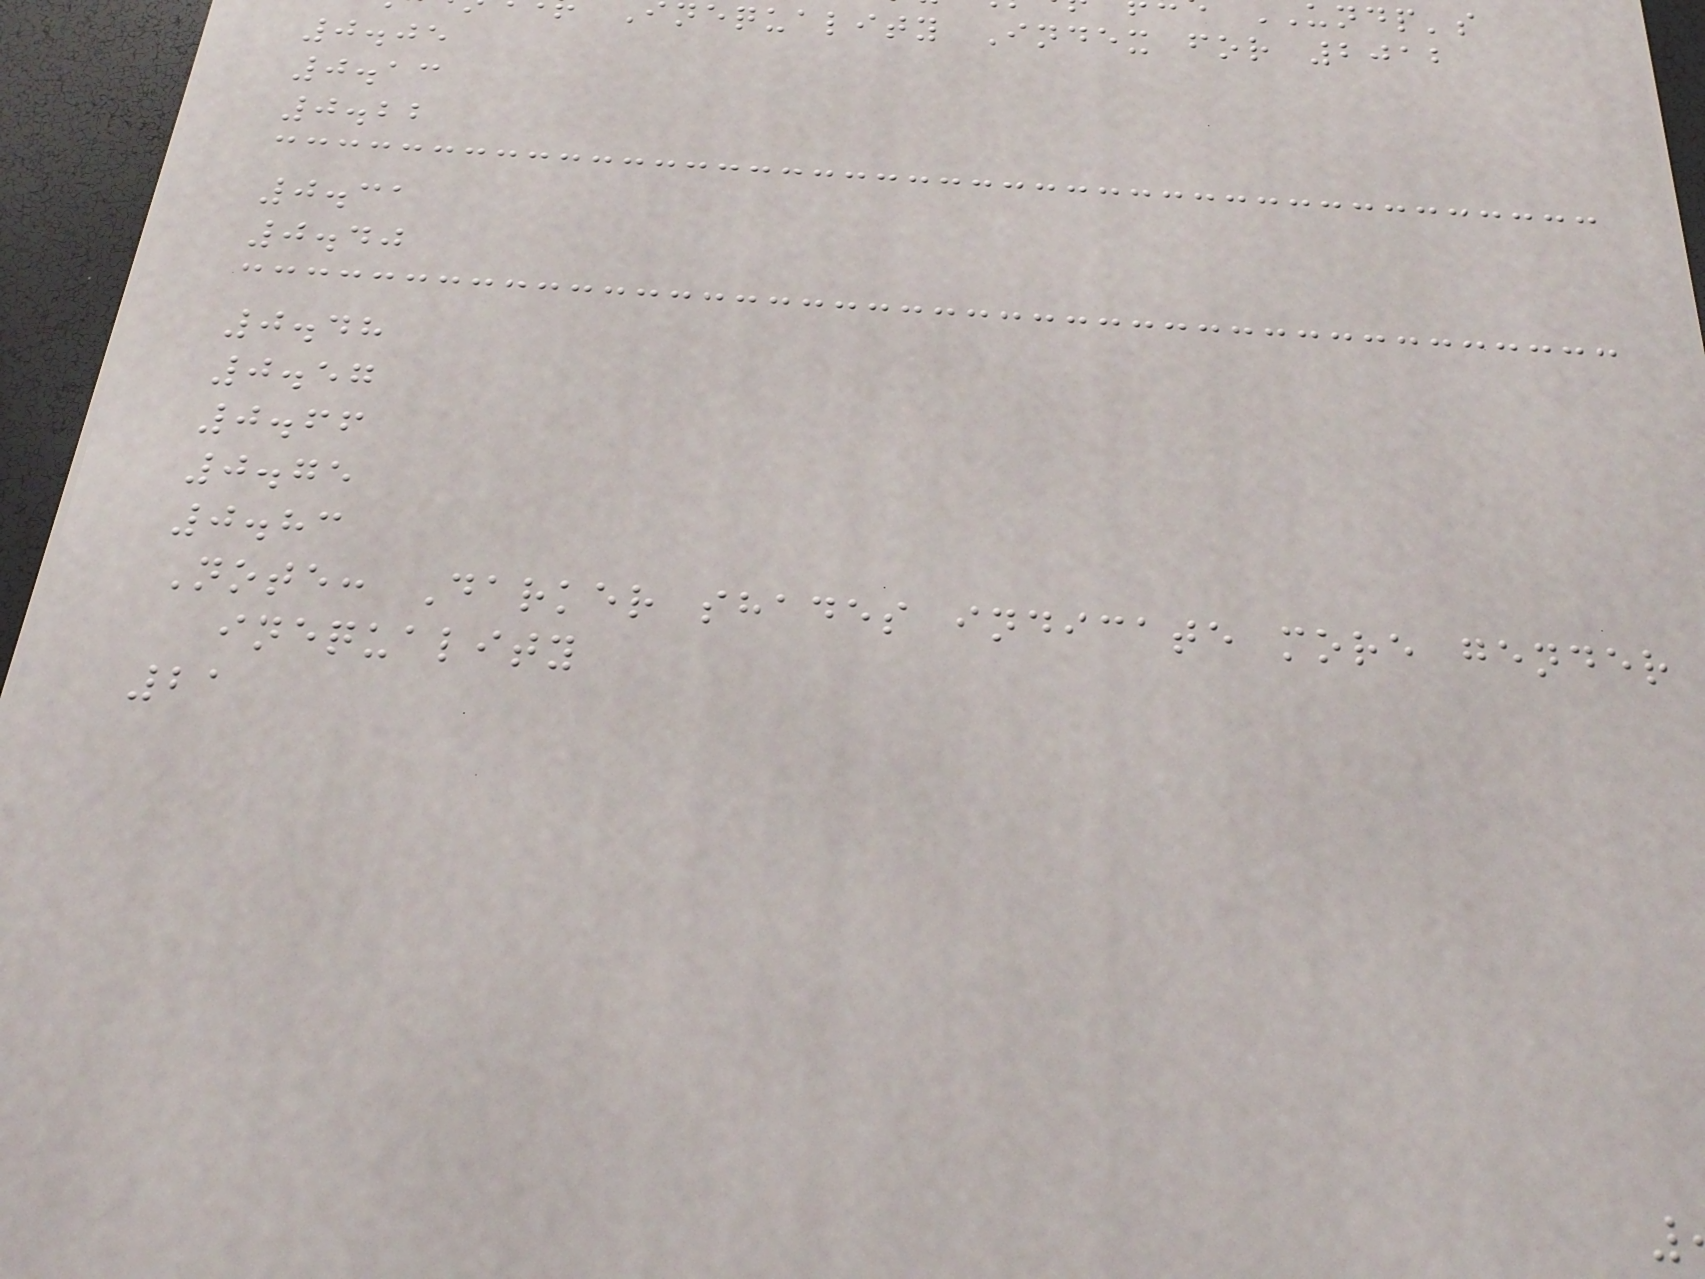nequality Index for 2012
0.05
0.13
0.22
0.31
0.40
0.48
0.57
0.66
0.75
0.83
Note: Darker shades indicate more gender
inequality
21
